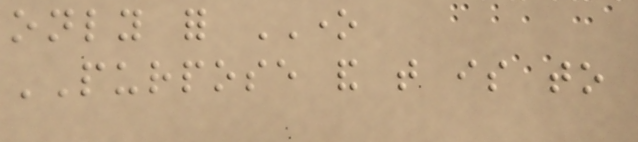only for ONE
PURPOSE and that is to
